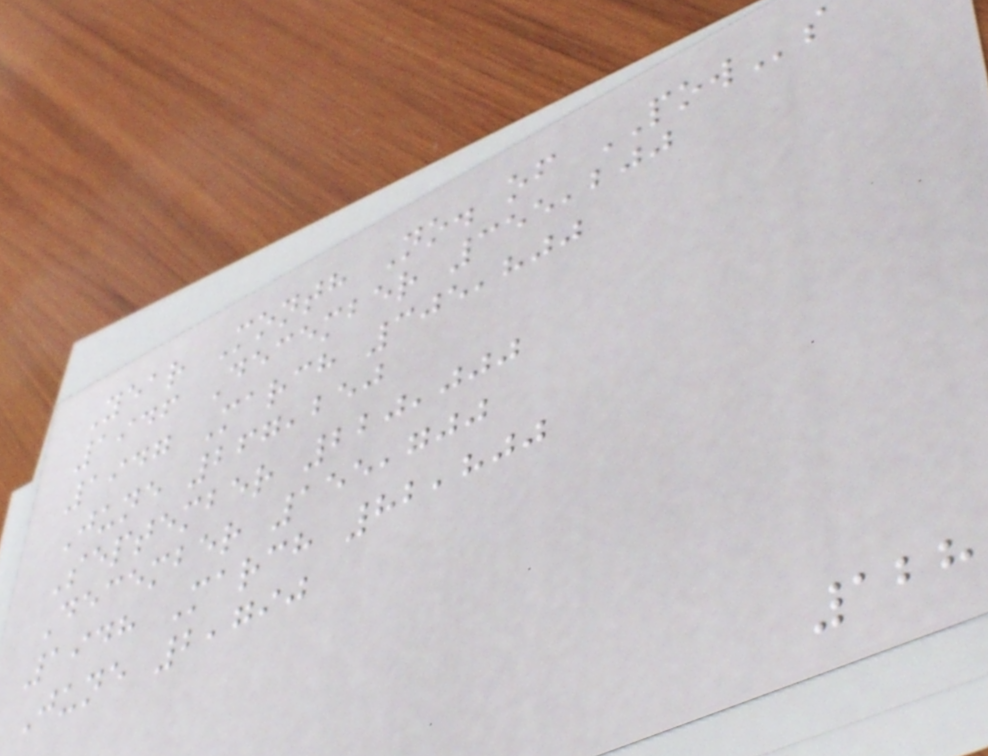Year Month No. of POWs
1946 December 355,200
1947 March 305,800
June 267,250
September 220,000
December 155,700
1948 March 82,800
June 2,790
128
